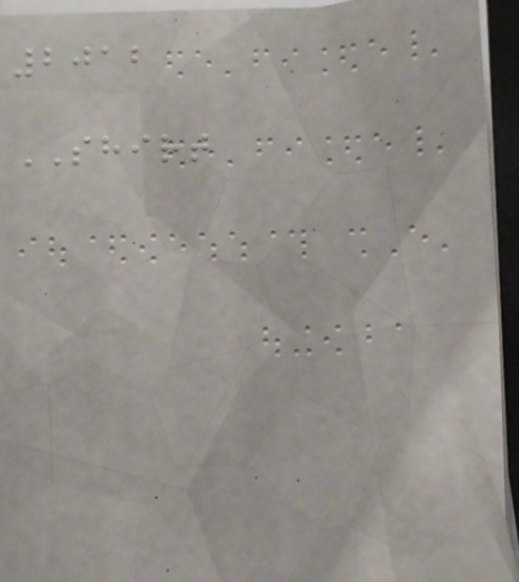2012
SHIRT
